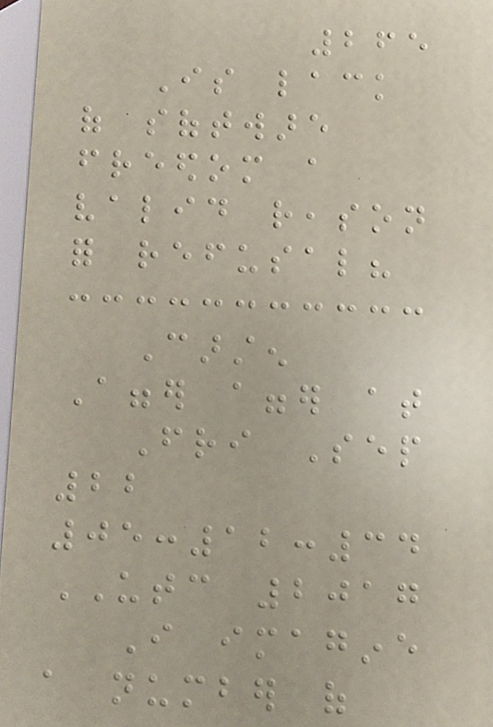265
Is lack
of software
freedom a
valid reason
for refusal?
Carsten
Agger agger at
Fri Sep
22
05:12:34
UTC 2017
I imagine
a number of
